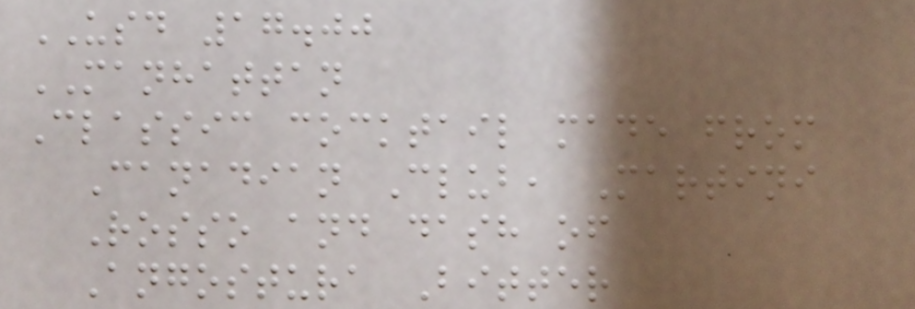USD 17.00
MANHATTAN
Classic cocktail made from
Canadian Club, Martini
Rosso and dash of
Angostura Bitter
